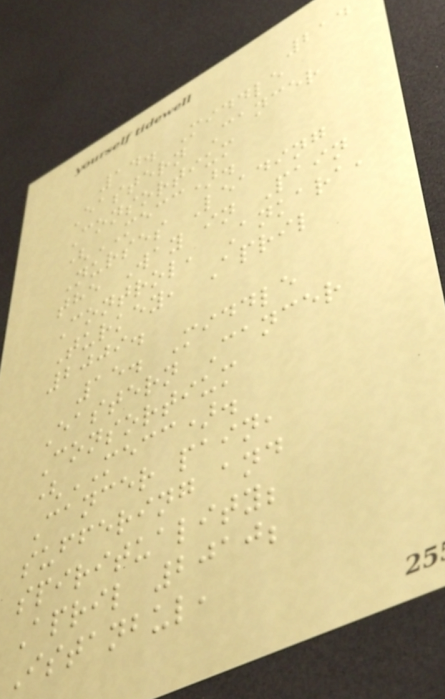214
14. Middle
Eastern Cancer
Consortium
(MECC).
Nurses Leading
the Way in Pain
Control, Ankara,
Turkey, April
2009.
15. Middle
Eastern Cancer
Consortium
(MECC).
Cancer pain,
suffering and
spirituality;
April 2010;
Istanbul,
